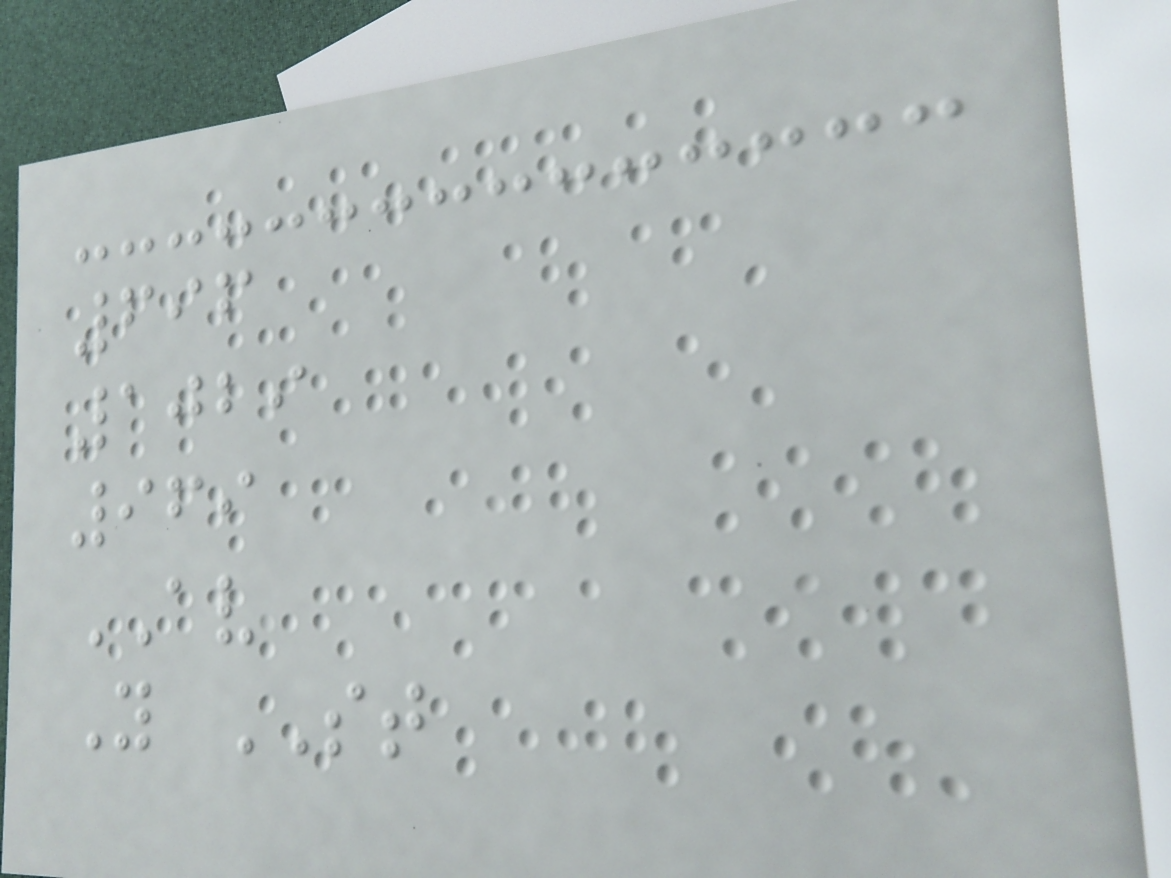696
1029
969
AV
Y ST
